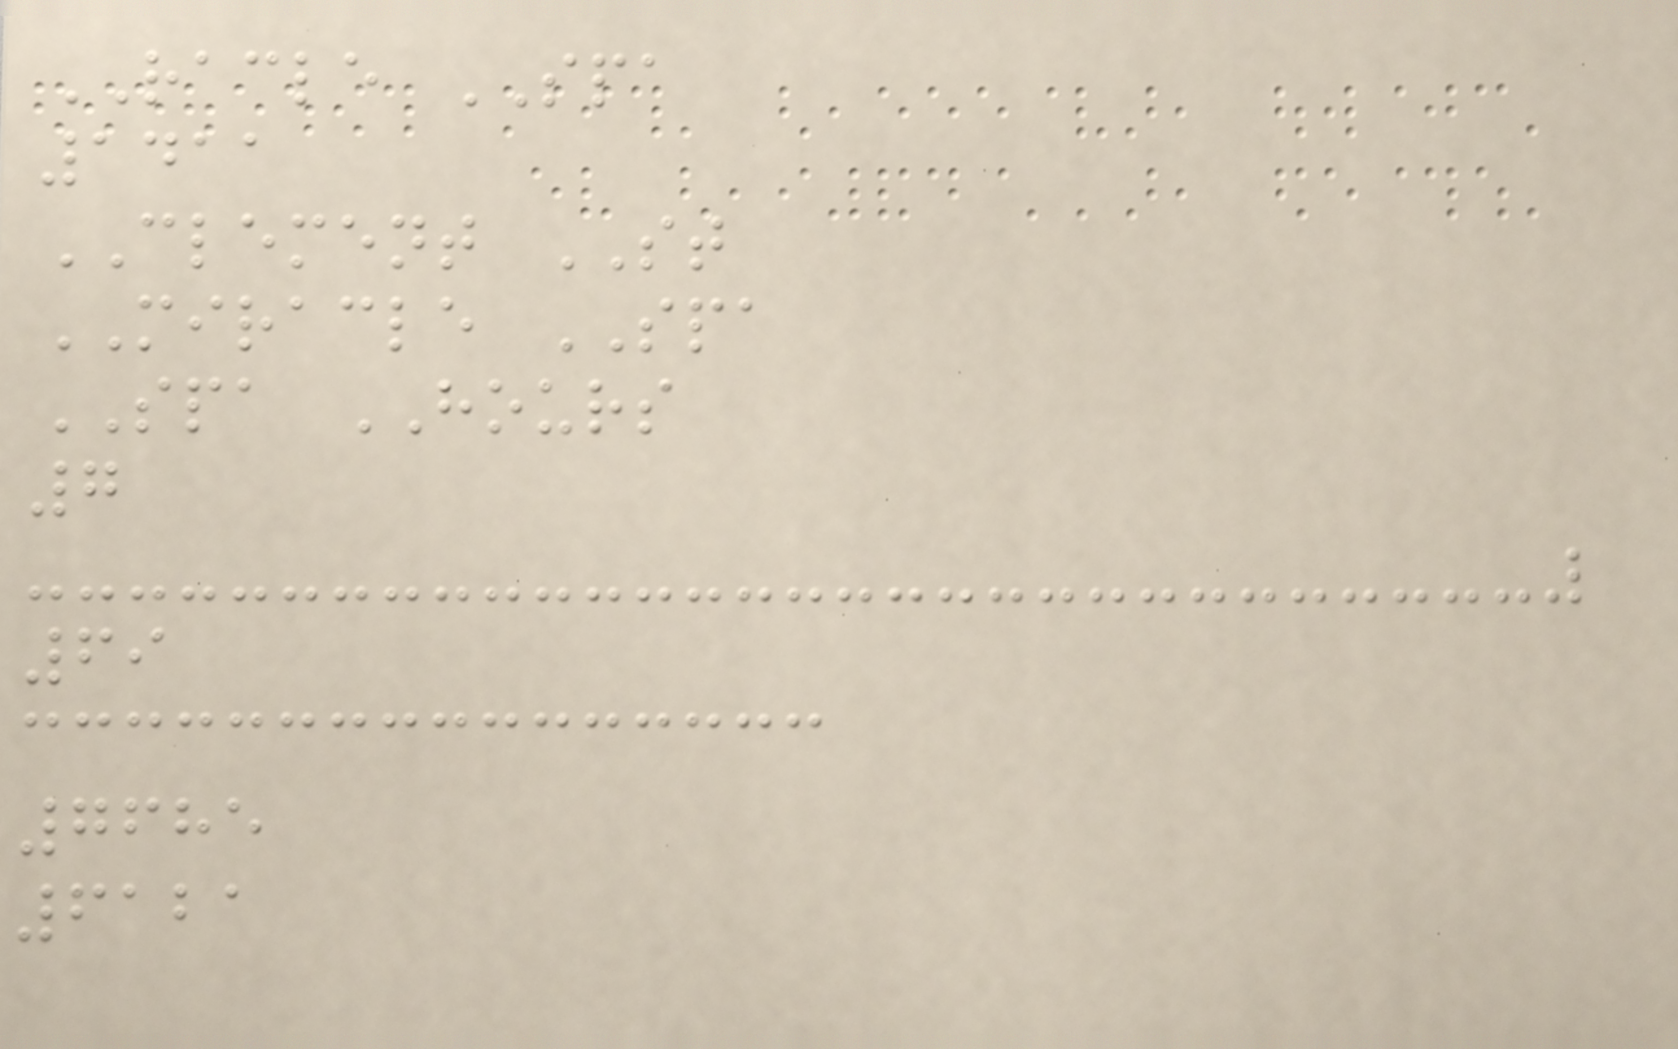RACLE SPA
1411
CLEMENT ST
MIRACLE SPA
SPA HOURS
7
69
7685
6121
